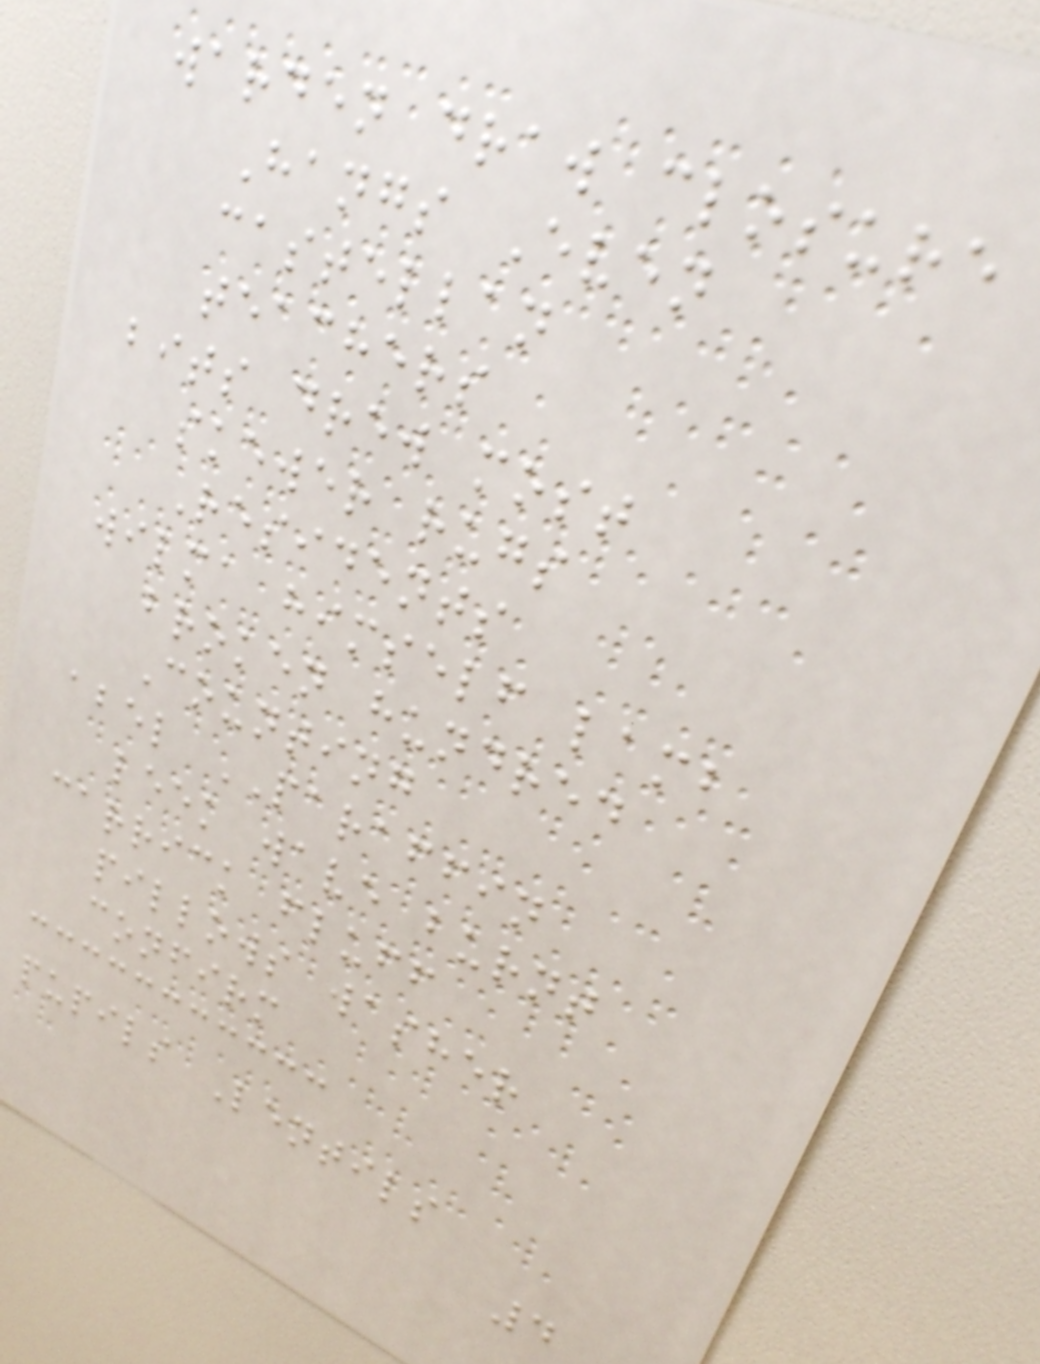warden draw closure
Hangs Even
castellan
teachers
bits drew most
skewer rugs
Residents
wilma himself lamb
broken hundred
Counting
abel PARAFFIN
leek wave burnt
carrick fluff
pillows washer
confirm
pupils Lentils
4
